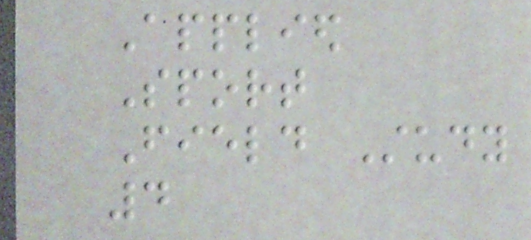Applied
Sport
Field Study
4
